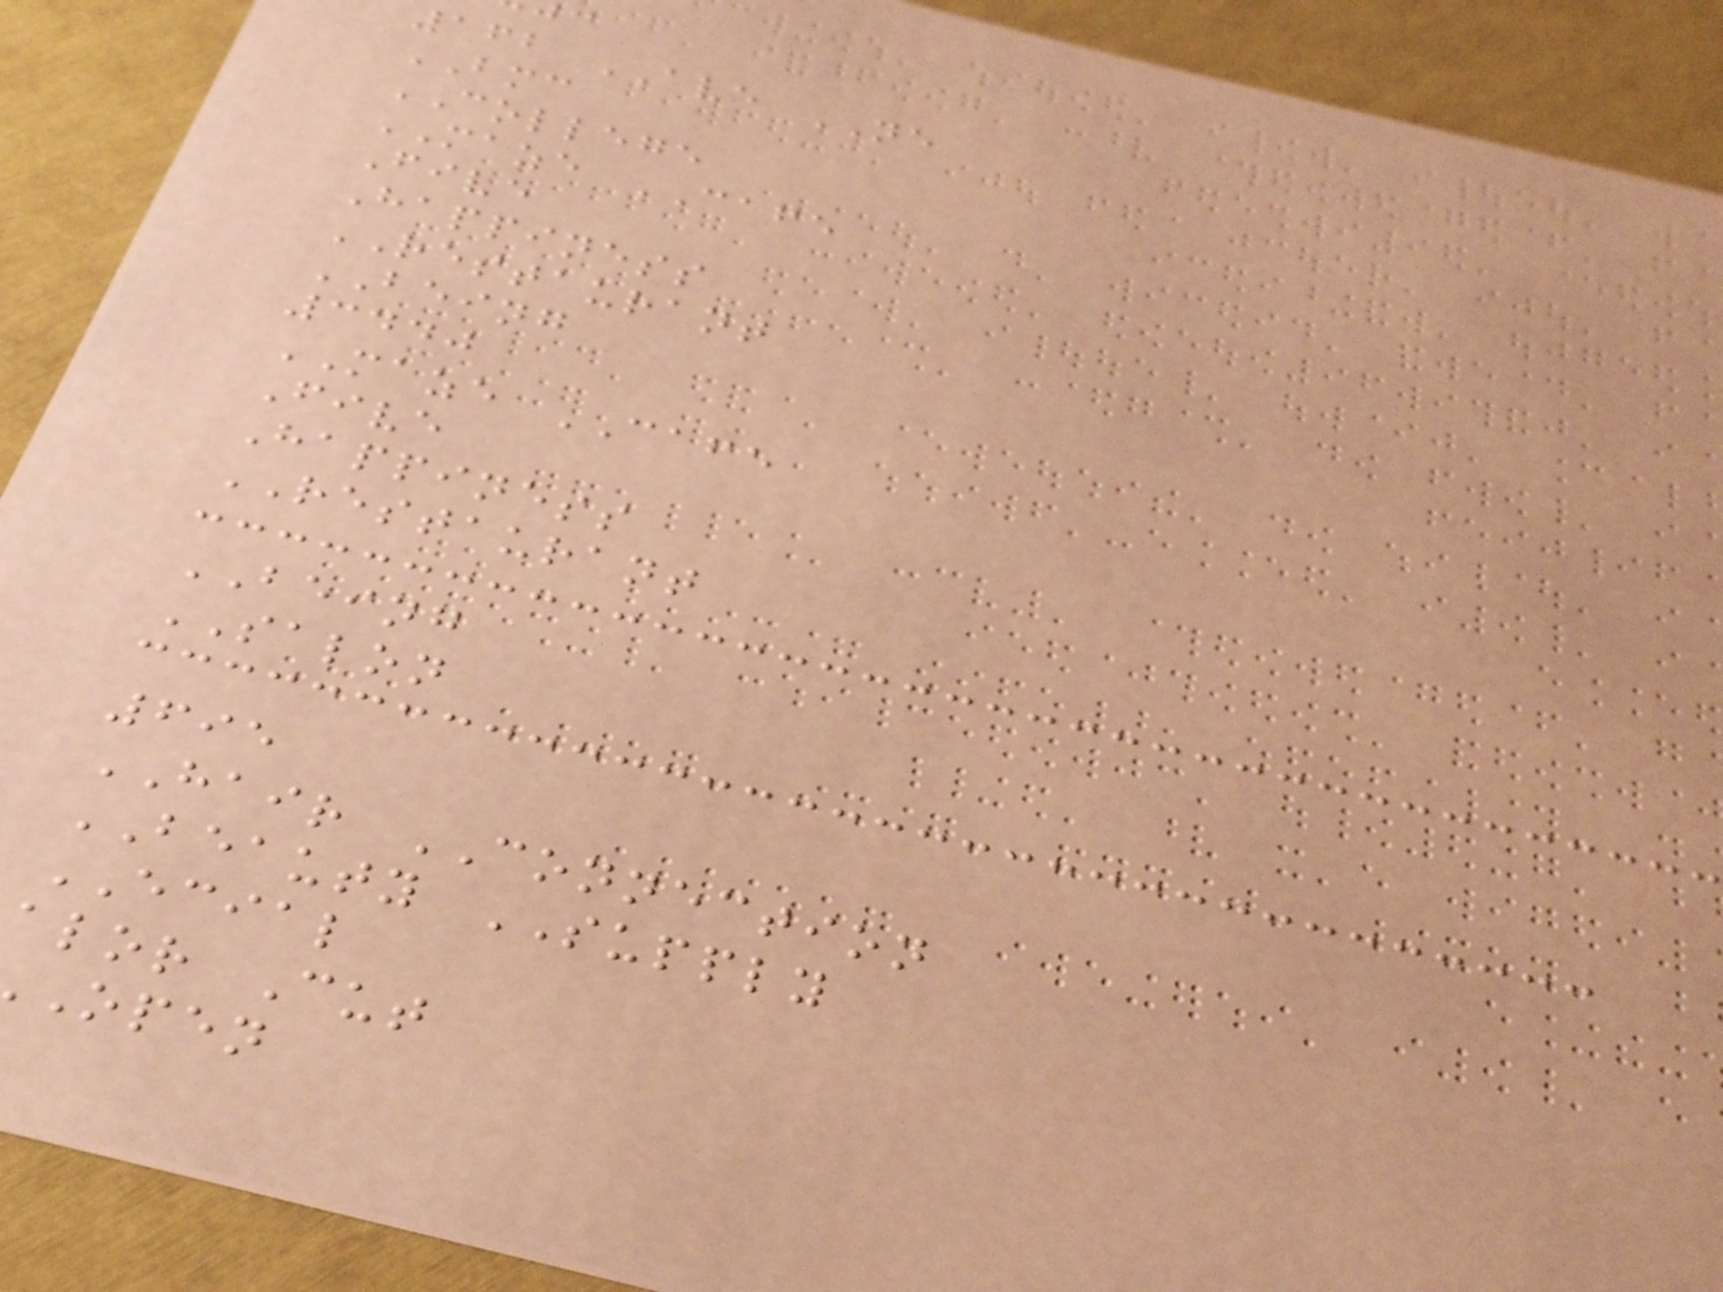162 AVE NE
BMC
COLLEGE
MAZE CAFE
Five
Happiness
RESTAURANT
BEING
3440
MAZE CAFE
Five
Happiness
RESTAURANT
BEING
SALON
695
HAIR CONNECTION
BEAUTY SUPPLY
ECIAL
alor Cut
open
